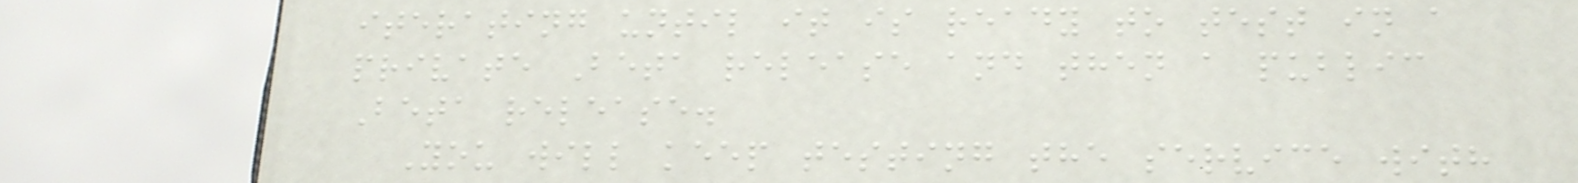iterating until it is ready to test in a
private Beta release and then a public
Beta release.
You will keep testing the service with
